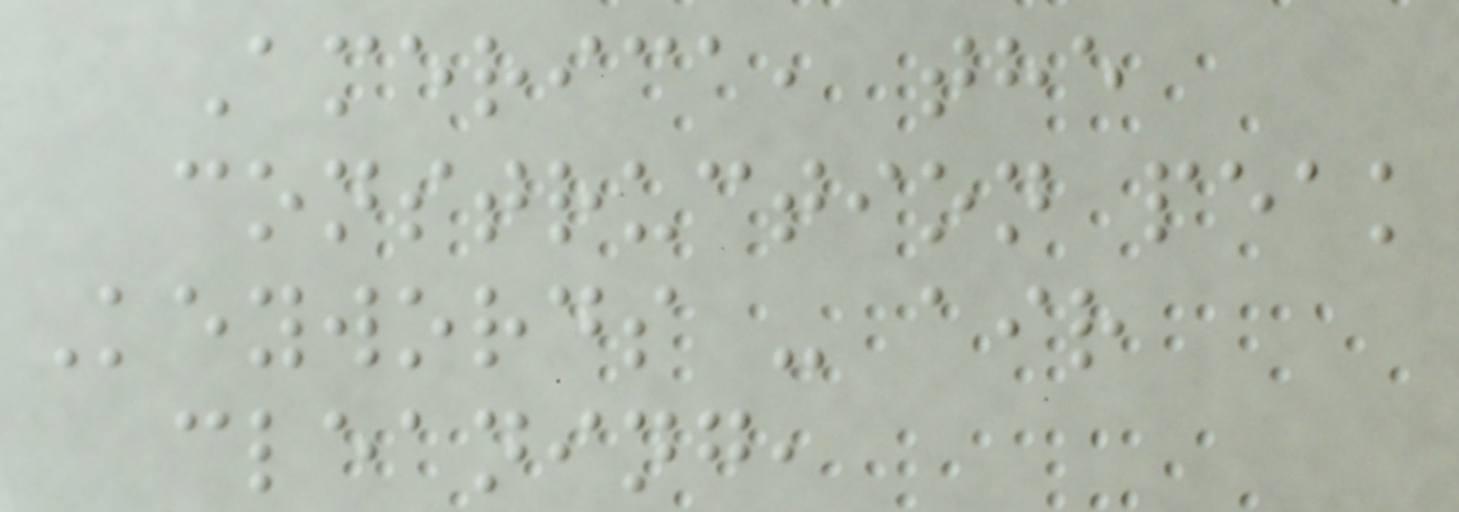America, the
construction peak
Keywords - air
cleaning,
